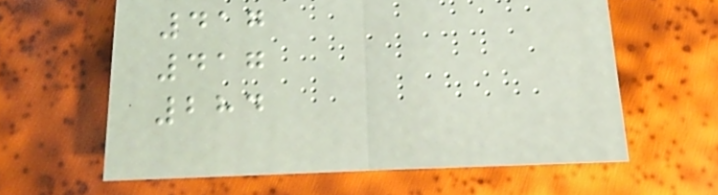417
417
284
